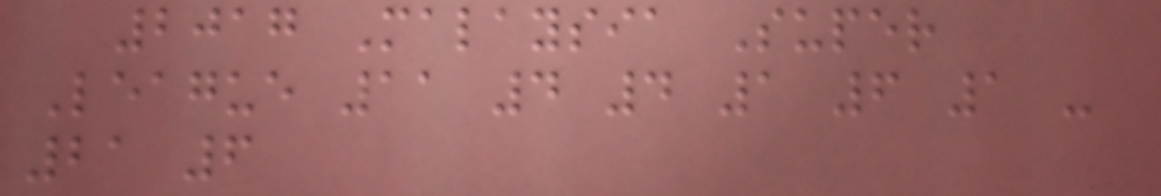2017 Malaysia Super
League 11 4 4 1 6 1 -
21 6
